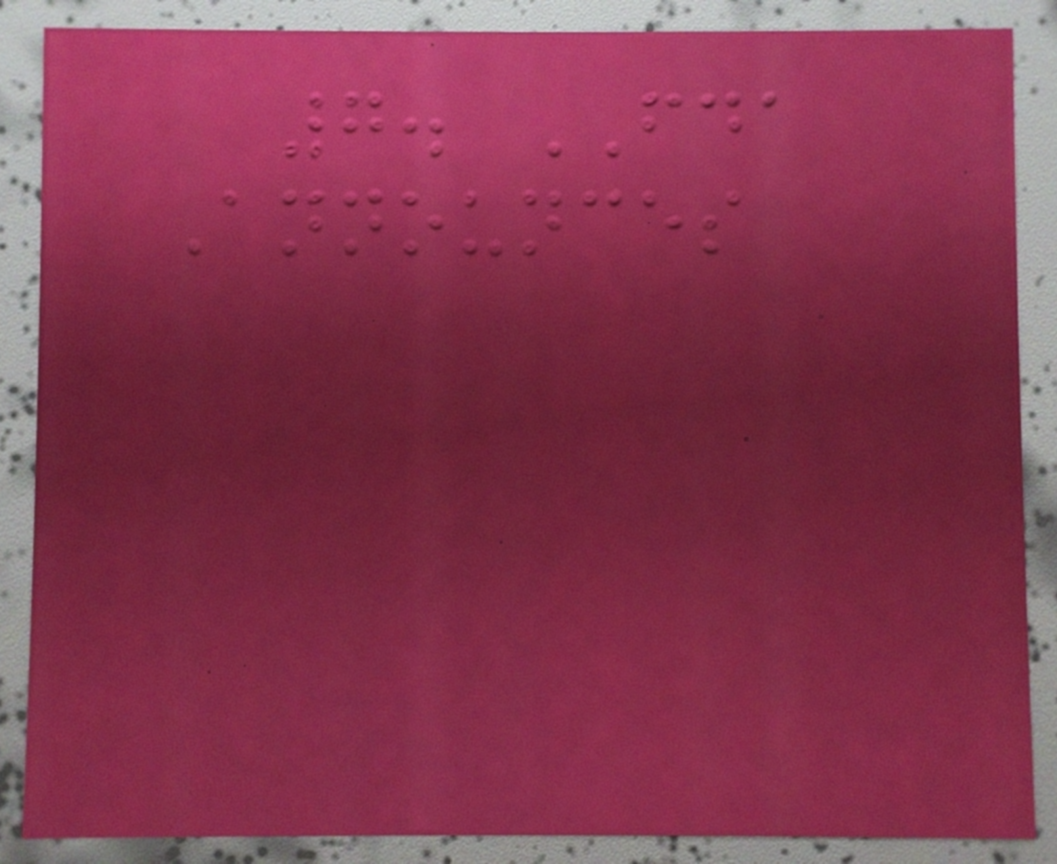7. FDA
Announces
